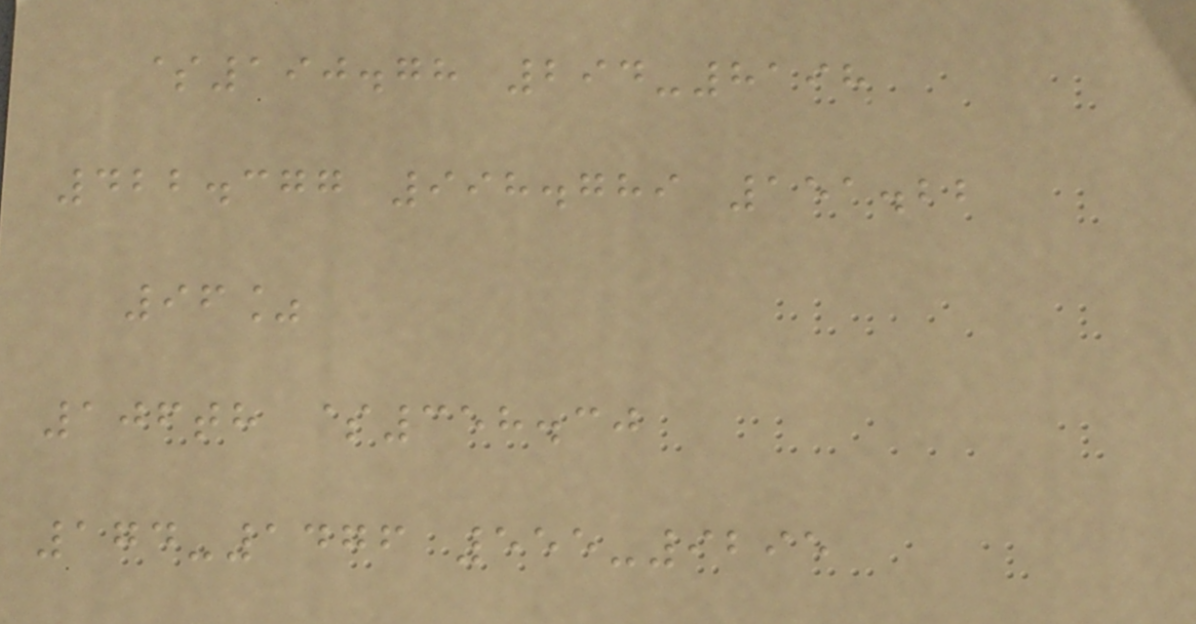$190.78 294-8198
422.377 998.789 151.22
96%
106th $358.30
174-1476 555-9295
